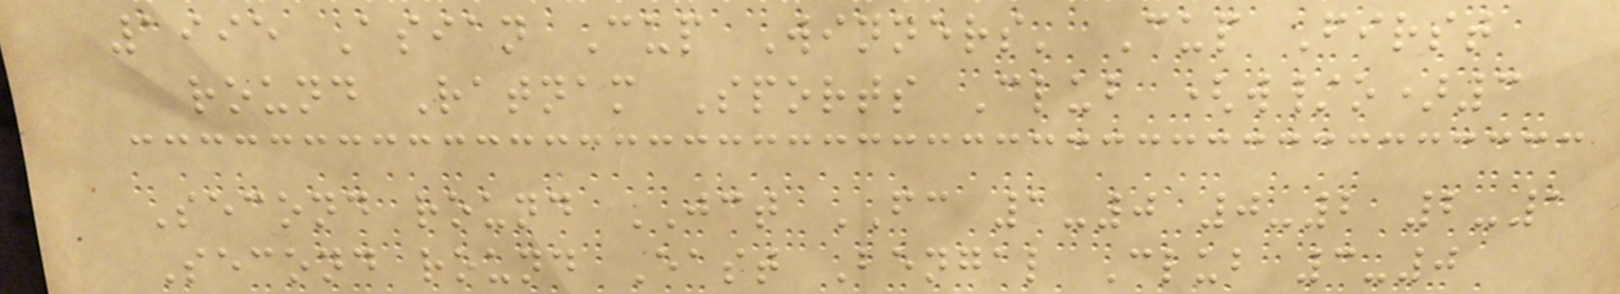1995 Asian Cup Winners' Cup First
round Ratnam Sports Club (w/o)3
Second round JCT FC 1-0 0-2 2-1
Second round East Bengal Club 3-0
